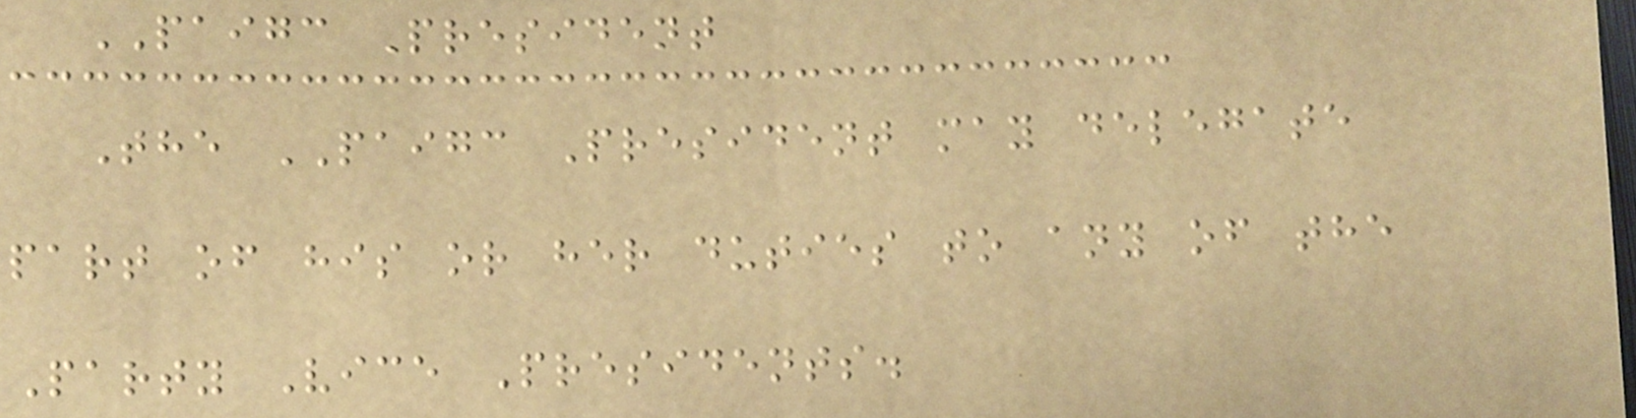PAIGC President
The PAIGC President may delegate
part of his or her duties to any of the
Party Vice Presidents.
